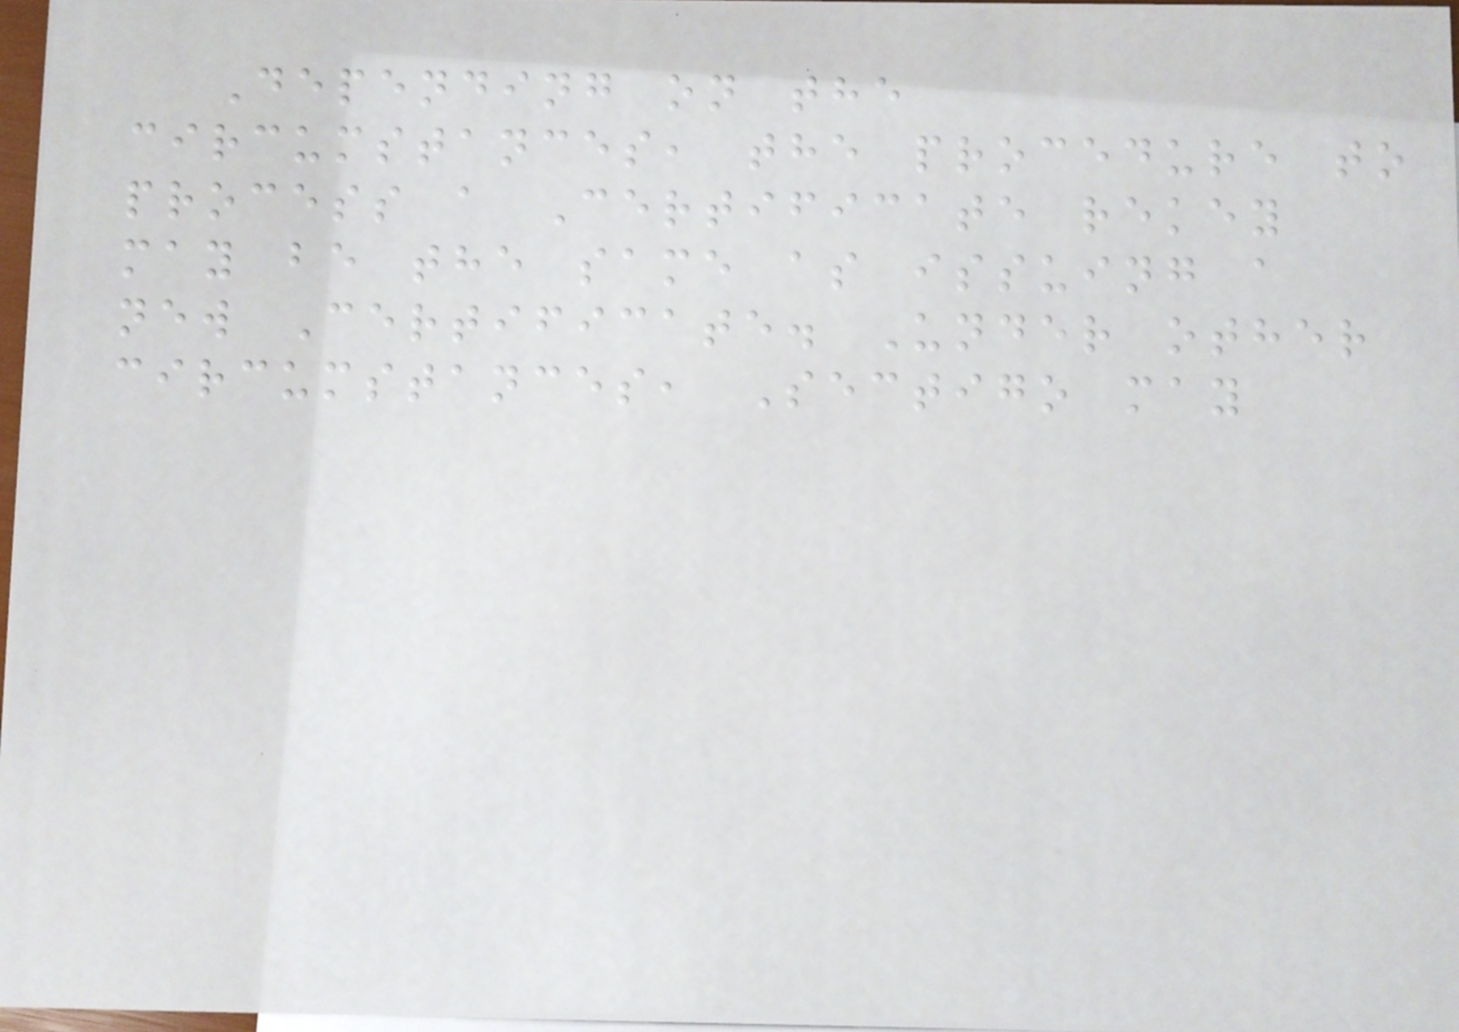Depending on the
circumstances, the procedure to
process a Certificate rekey
may be the same as issuing a
new Certificate. Under other
circumstances, Sectigo may
